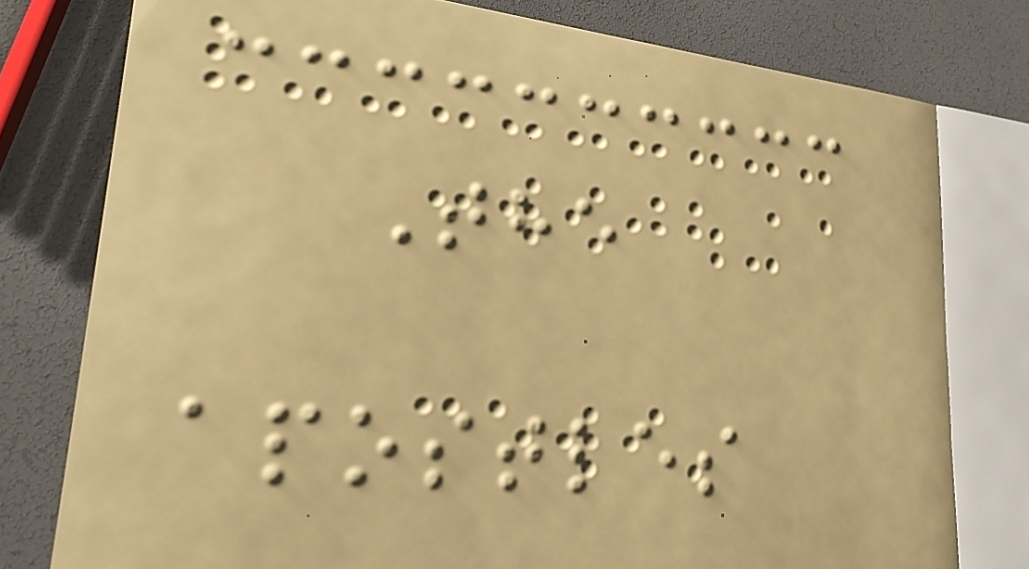The
apostles
